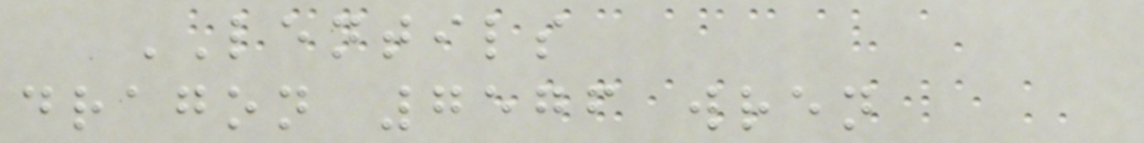LENTILS
dragon 7576 wren
